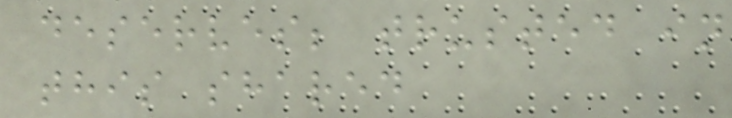deserves; trusted in
this shared
